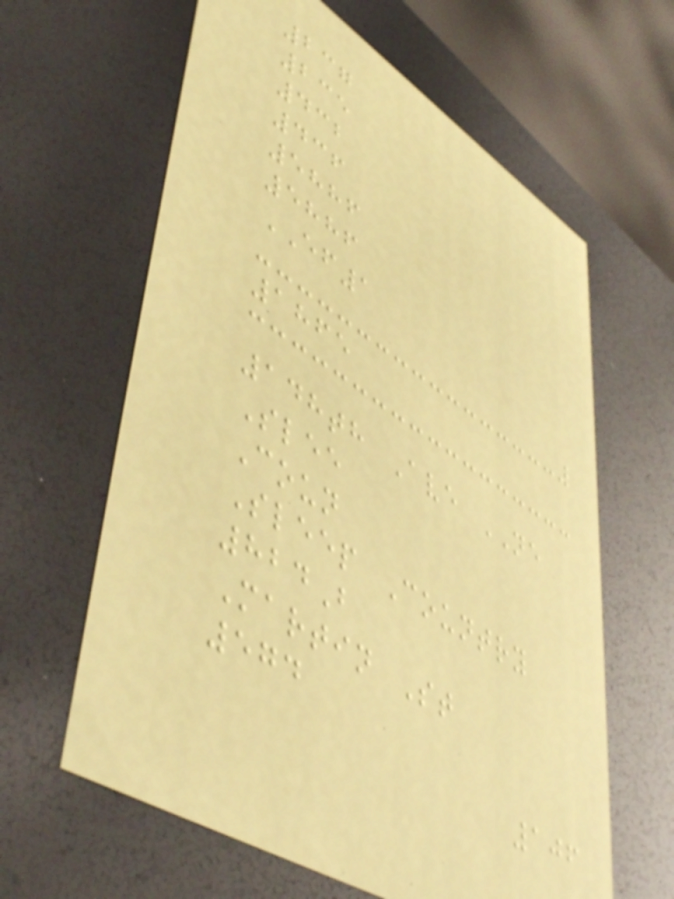237
235
432
436
5886
5886
EF1
1865
148th Ave NE
Slee
Coun
Sleep Country
824B
Martin St
574
106
